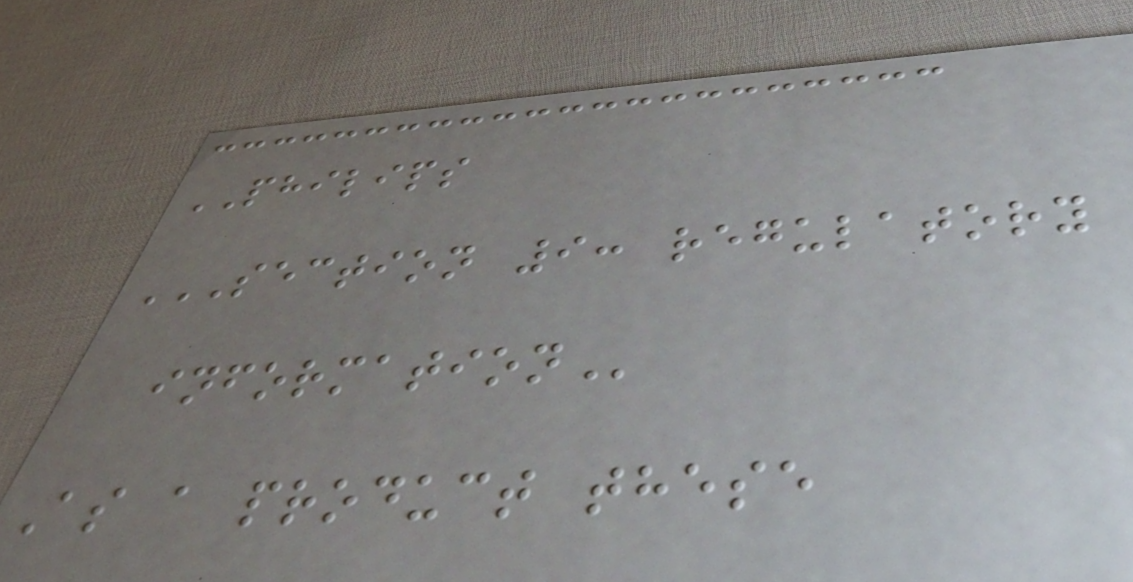PHILIPS
SECTION 9: REGULATORY
INFORMATION
As a product these
